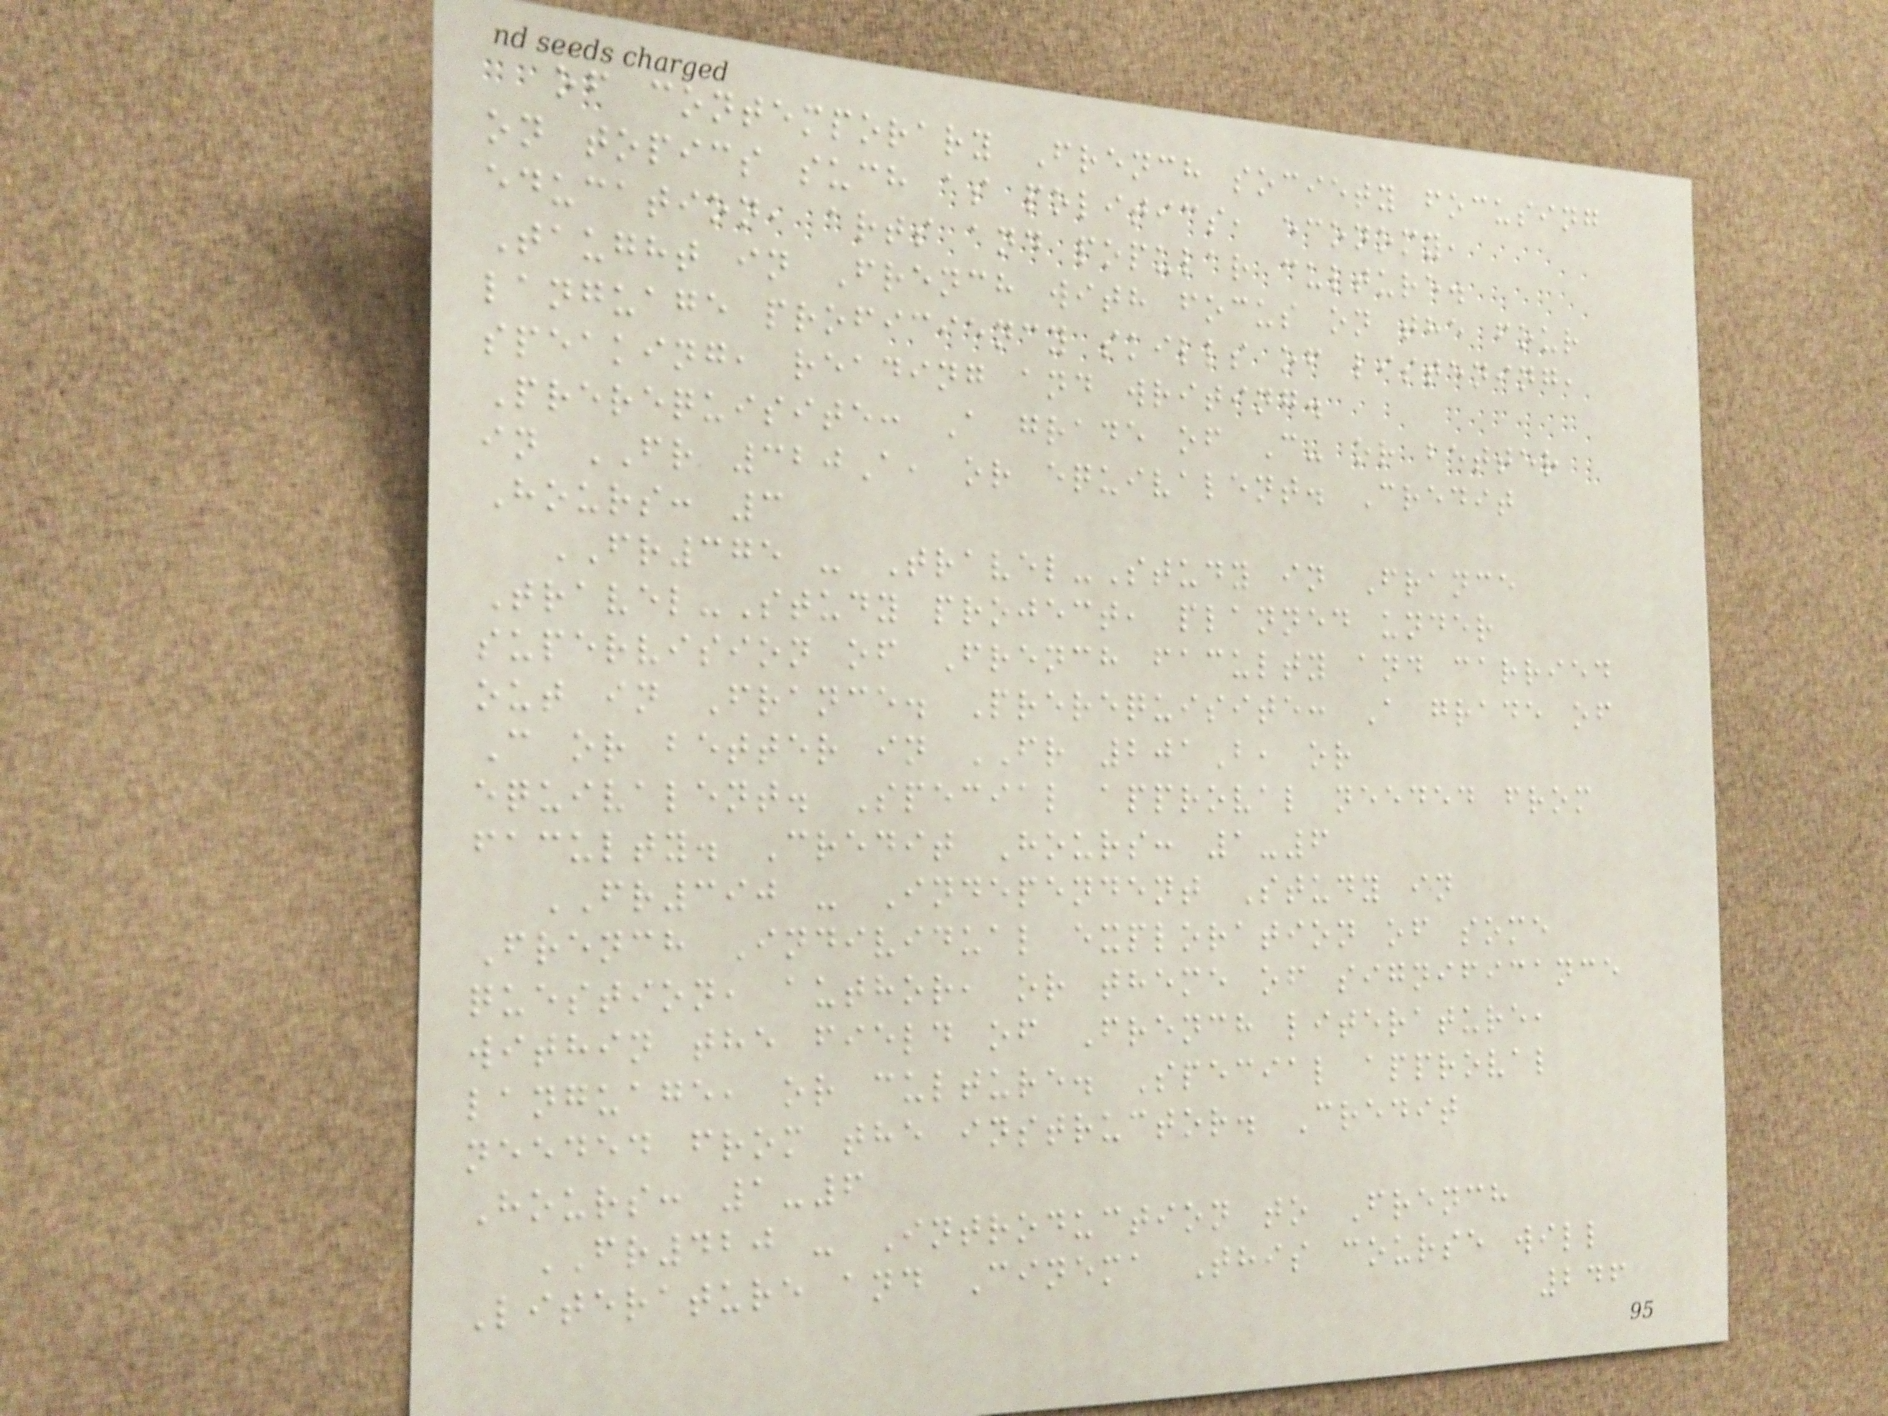of contemporary French society focusing
on topics such as politics, economy,
education, arts and popular culture.
Taught in French with focus on the four
language proficiency skills of listening,
speaking, reading and writing.
Prerequisite: A grade of C- or better
in FR 320A, or equivalent. Credit
Hours: 3
FR375 - Travel-Study in France
Travel-Study project, planned under
supervision of French faculty and carried
out in France. Prerequisite: A grade of
C or better in FR 201B, or
equivalent. Special approval needed from
faculty. Credit Hours: 1-6
FR390 - Independent Study in
French Individual exploration of some
question, author, or theme of significance
within the field of French literature,
language, or culture. Special approval
needed from the instructor. Credit
Hours: 1-6
FR420 - Introduction to French
Literature and Cinema This course will
246
